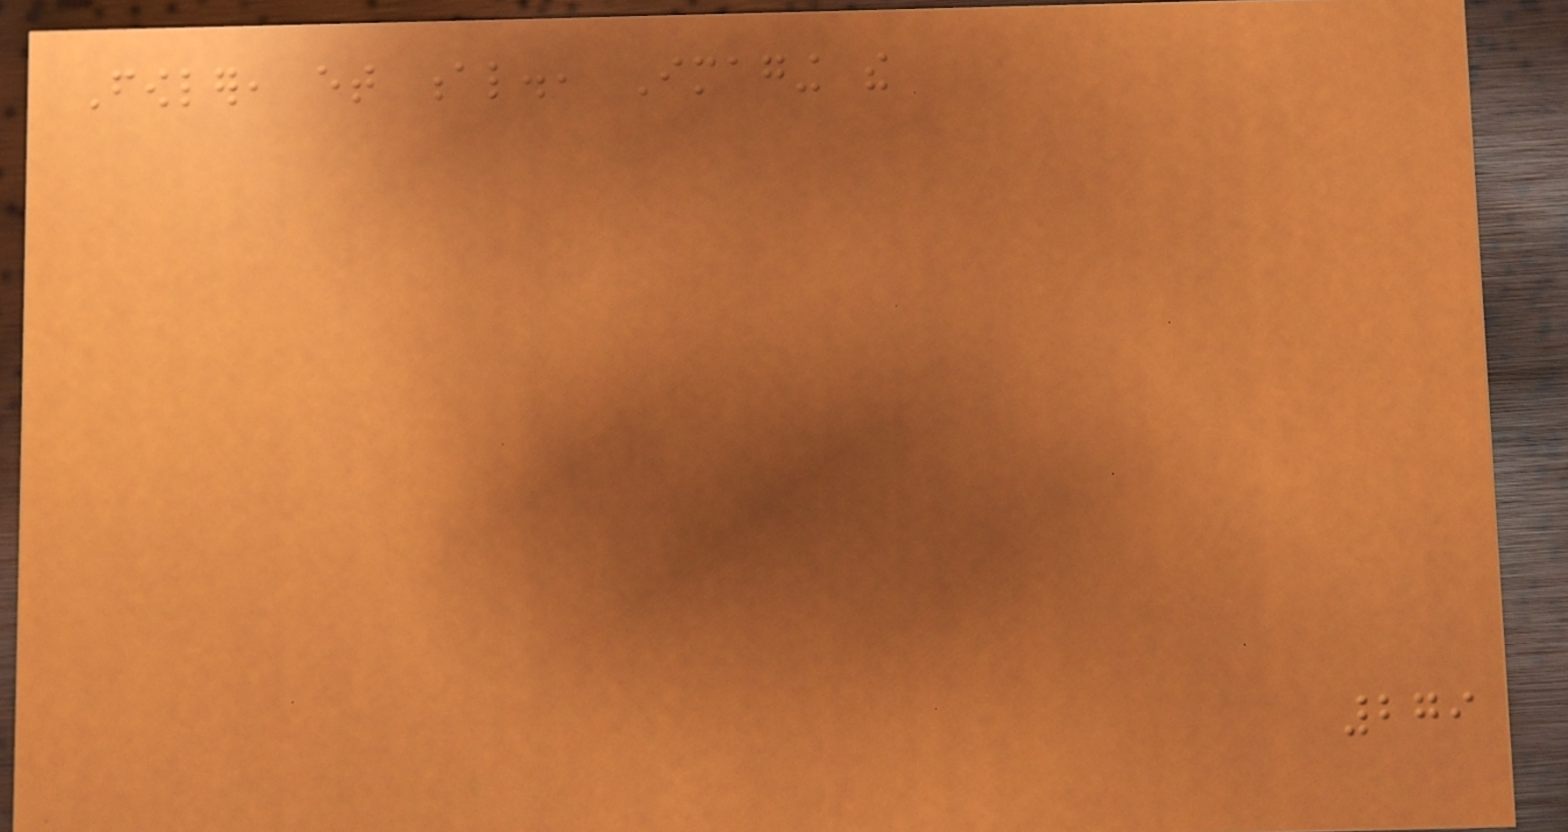Fowler, et al., Imaging the
279
